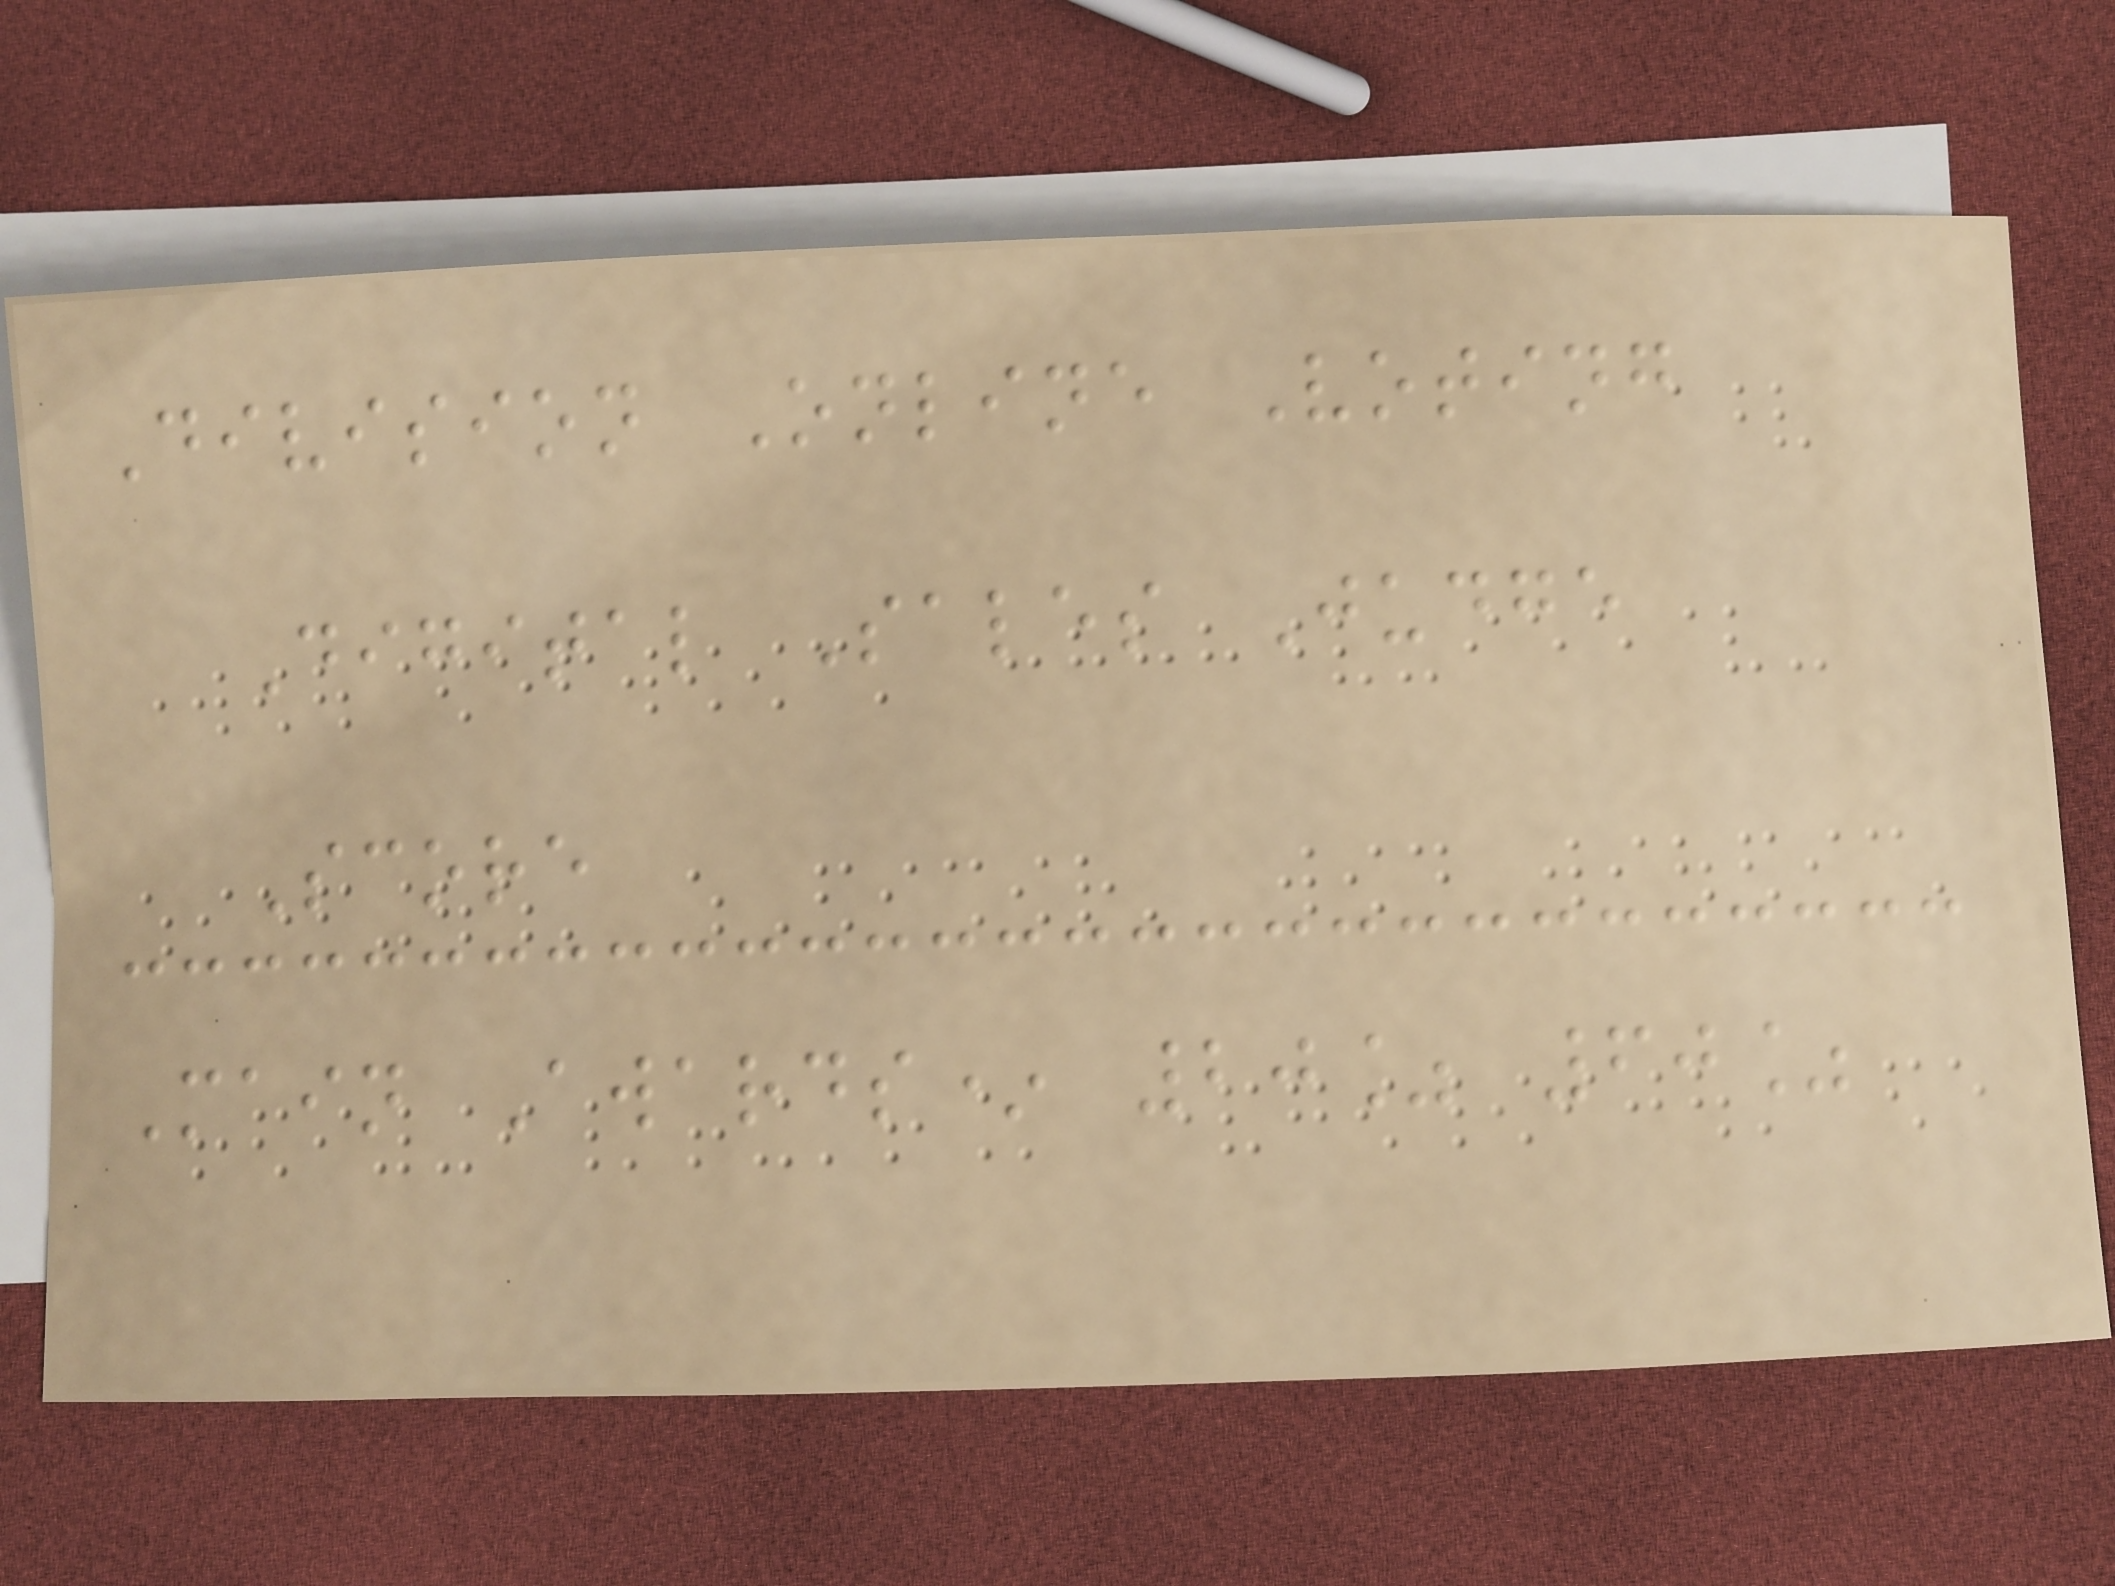Division Online Voting
Digital Sales Judge
Score
Main Awards* 20% 60%
